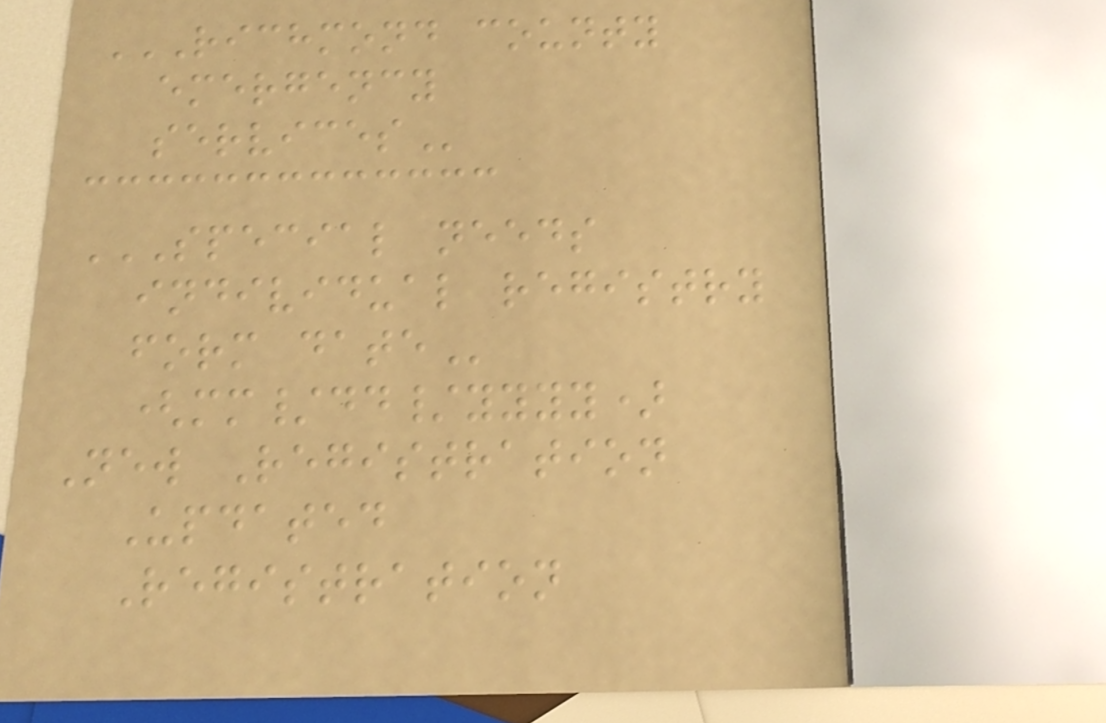RICHMOND COUNTY
EMERGENCY
SERVICES
SPECIAL NEEDS
INDIVIDUAL REGISTRY
FORM DATE
(mm/dd/yyyy)
New Registration
Updated
Registration
